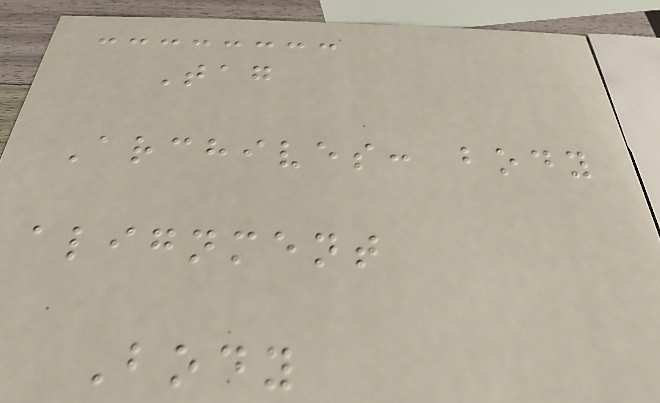Tag
Archives: body
alignment
Body
